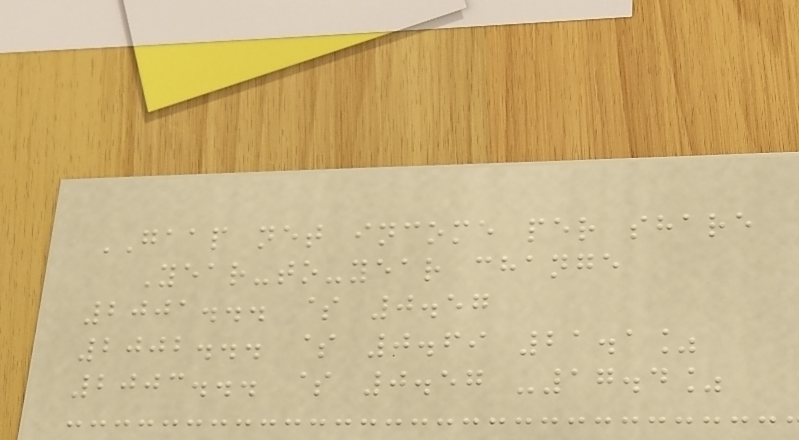GAAP net income per share
Year-to-year change
2001... $ 0.57
2002... $ 0.69 21.1%
2003... $ 0.57 -17.4%
